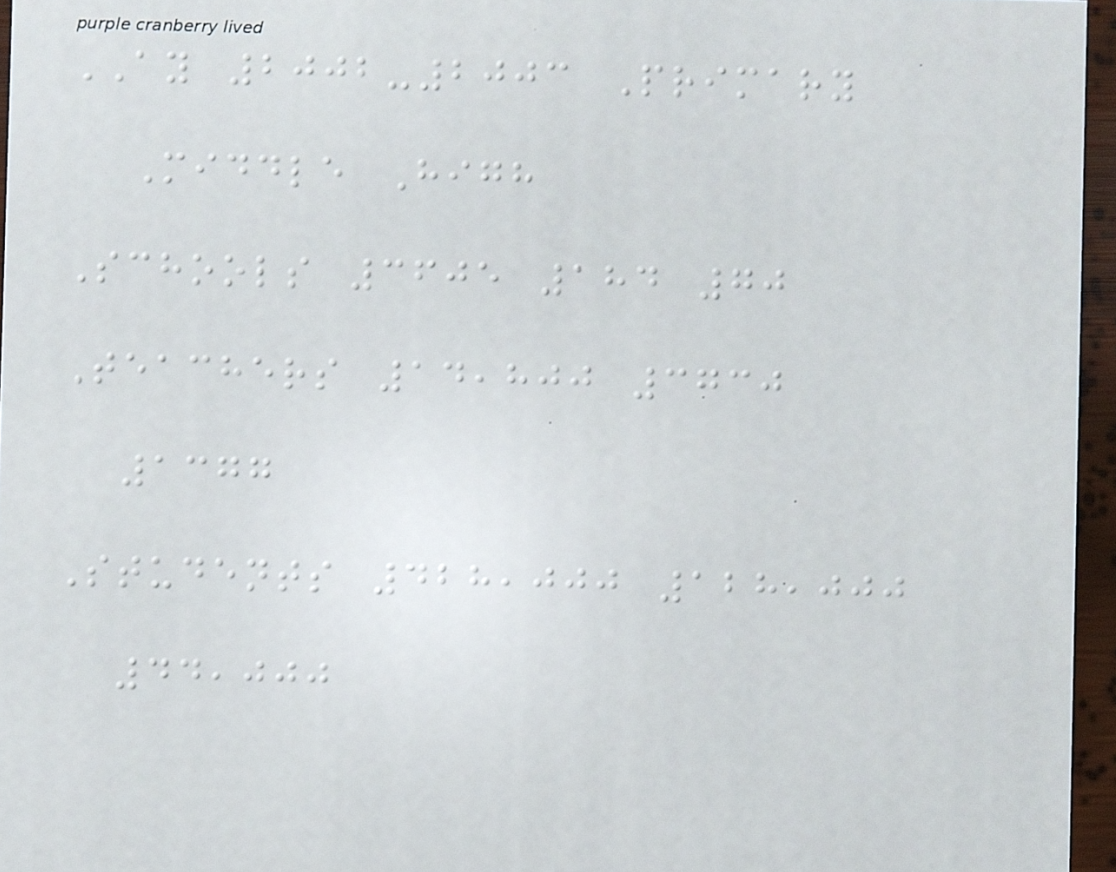AY 2002-2003 Primary
Middle High
Schools 3605 184 70
Teachers 14,800 3730
1377
Students 428,000 128,000
44,000
